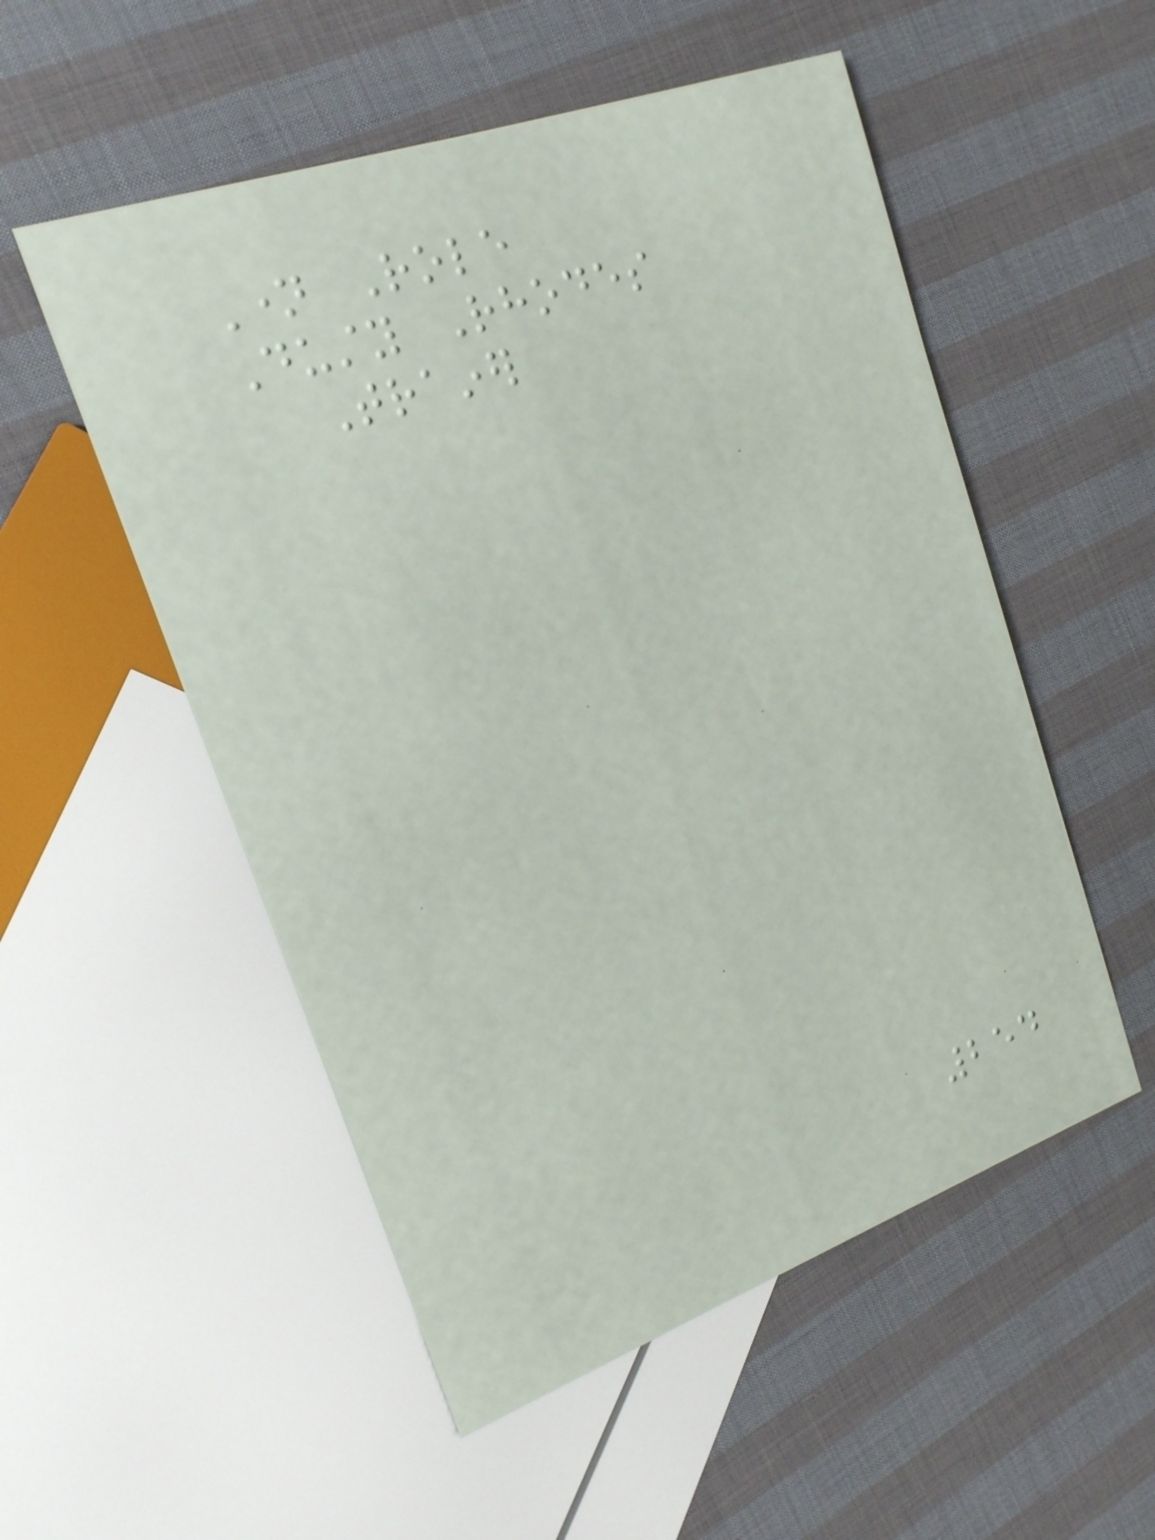Name Role
Dusty Rhodes
Trainer
254
